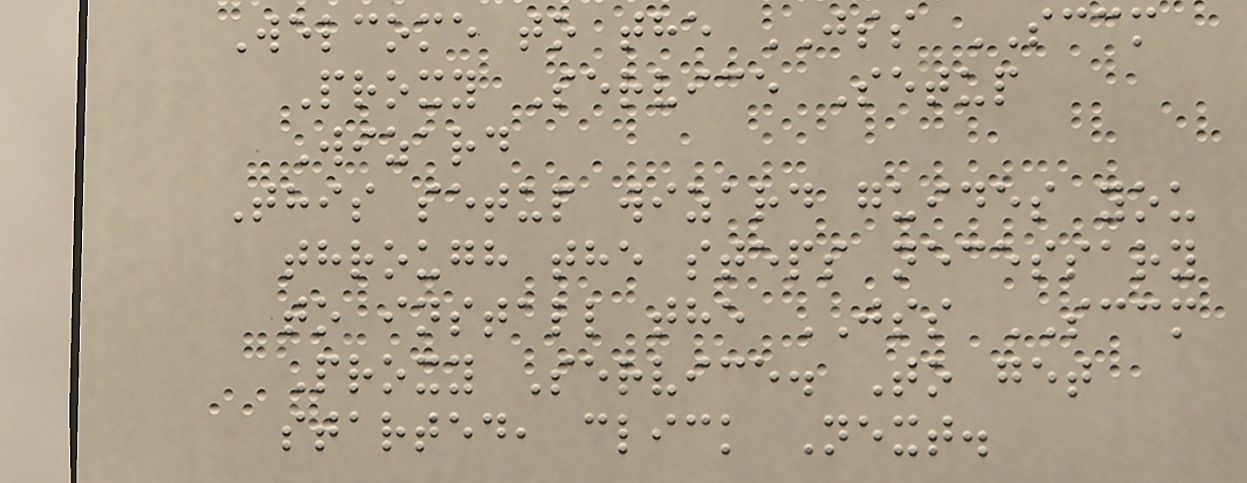Welcome to the JSS SCCM
Proxy Service Setup
Wizard
This setup wizard guides you
through the steps necessary
to install the JSS SCCM
Proxy Service. To get
started, click Next.
